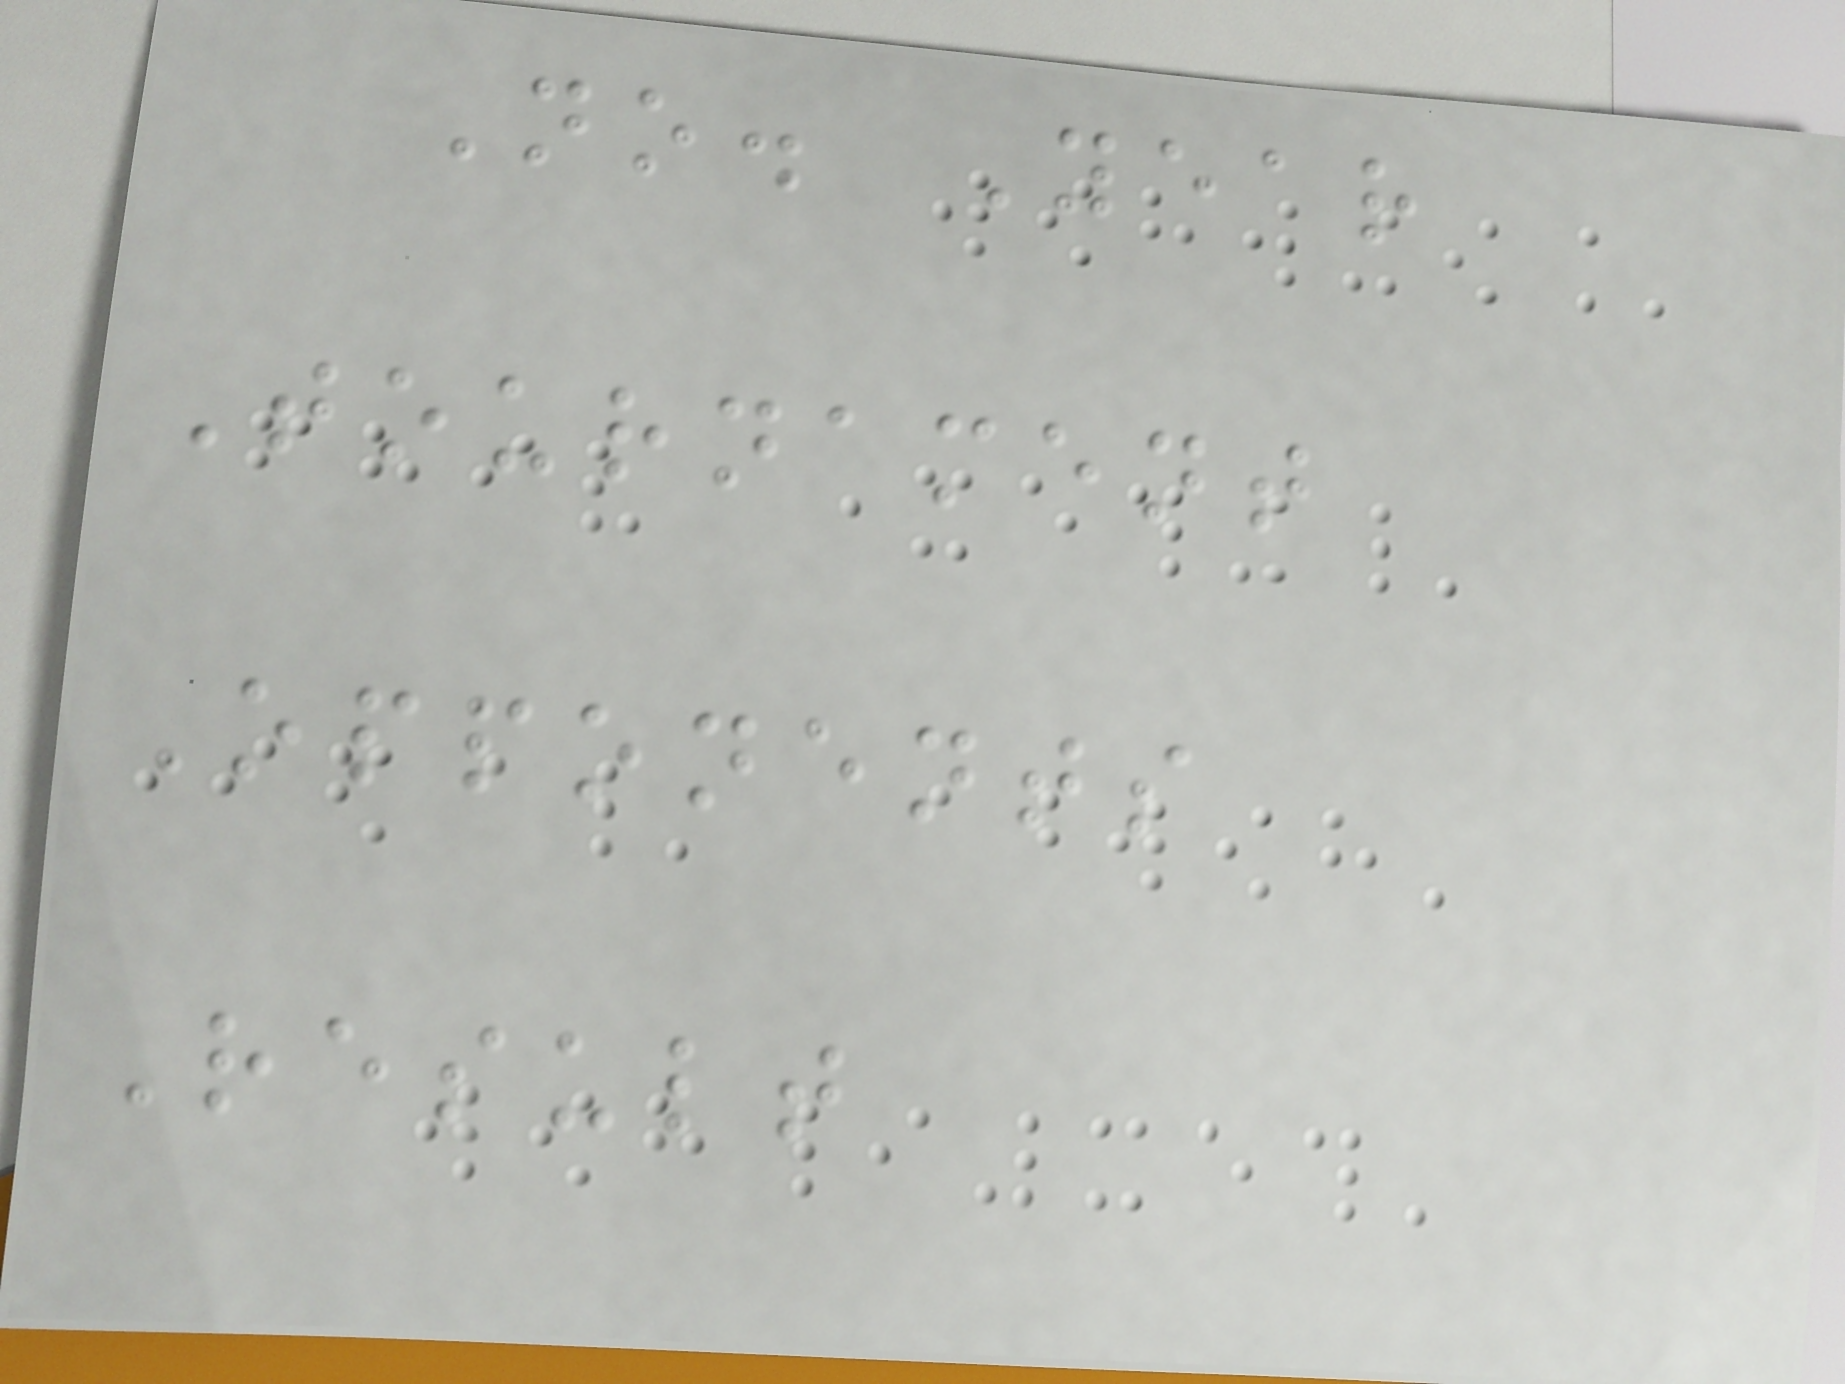No. Year
Tournament
Opponents
Result
